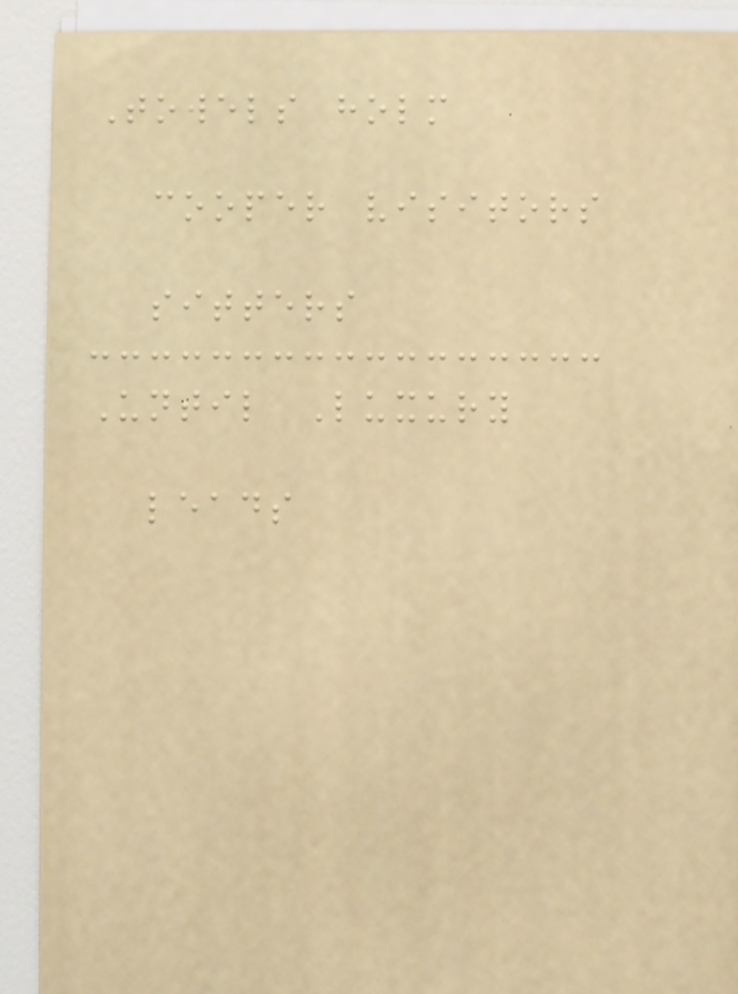Towels holm
cooper visitors
sitters
Until Luxury
leads
